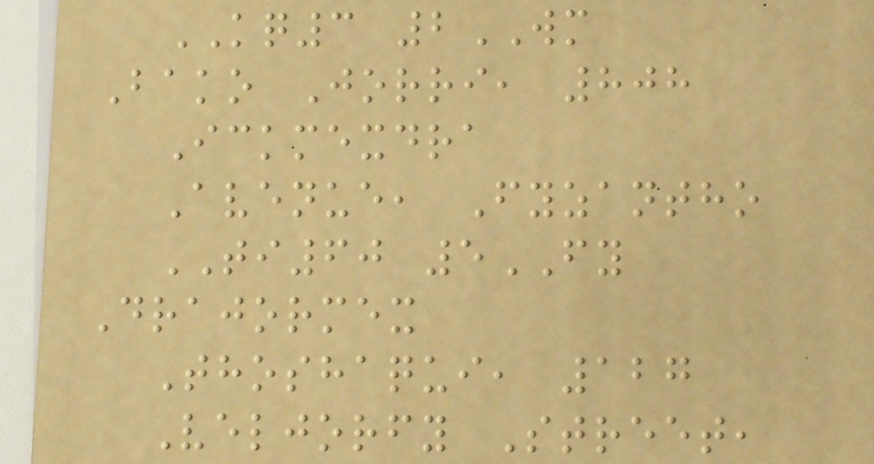KQ3 2WM
Bako Jorri, 808
Ickmexdra
Avenue, Fyzantho
TI60 5FY
Drajormex
Thoshaqui, 127
Veljorfy Street,
